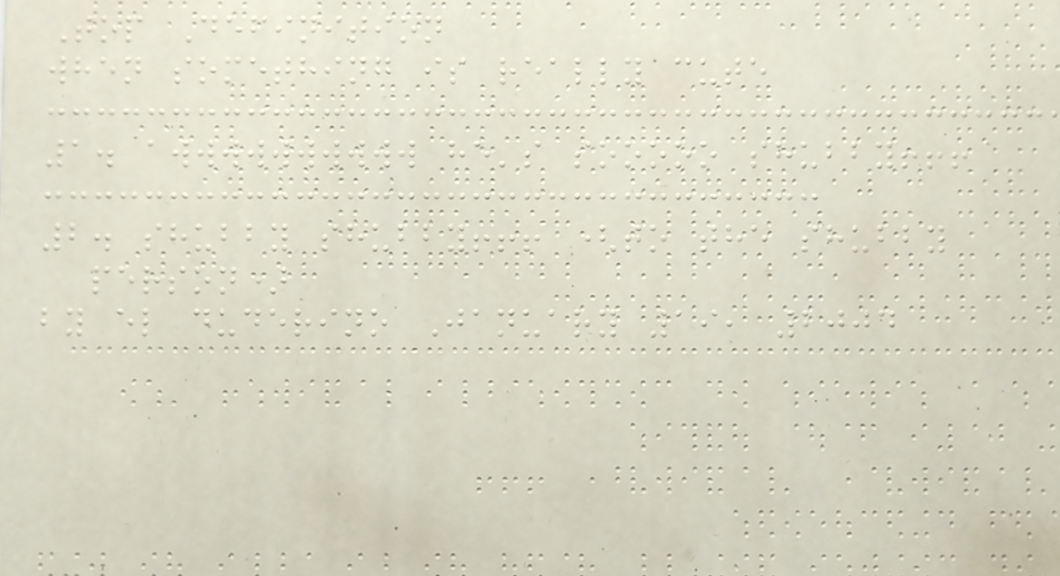Top Definition
when something is really cute
1. awwwwwwwwww he's sooooo shubby!!!
2. shubby shubby!!! (to the shubby
person)
by el duderino January 19, 2004
